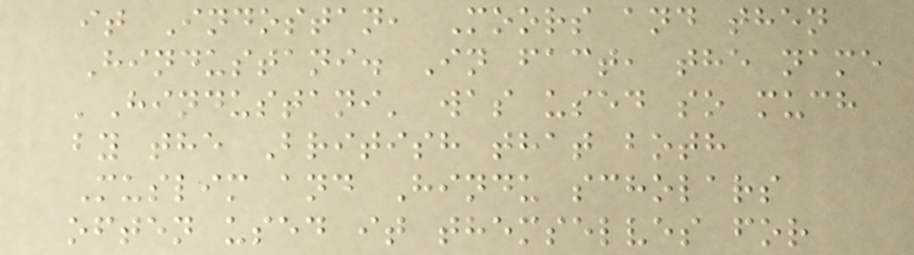it Indostan, Moors and then
Hindustani. In fact, the name
'Hindustani' was used so much
by the British that both
Muslim and Hindu scholars
often used it themselves for
